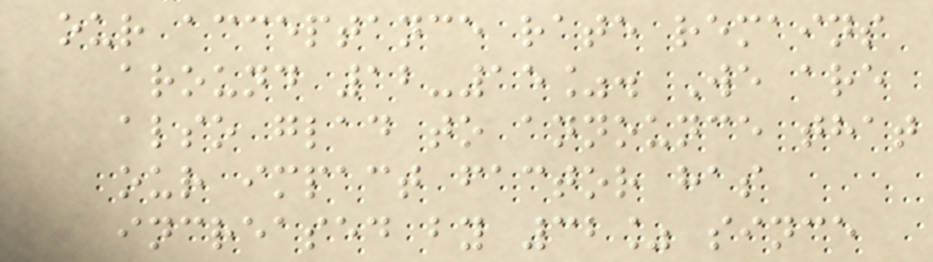our acceptance rate remains
around 12-15%. We are
also glad to announce that
our impact factor has
increased by 32% since
